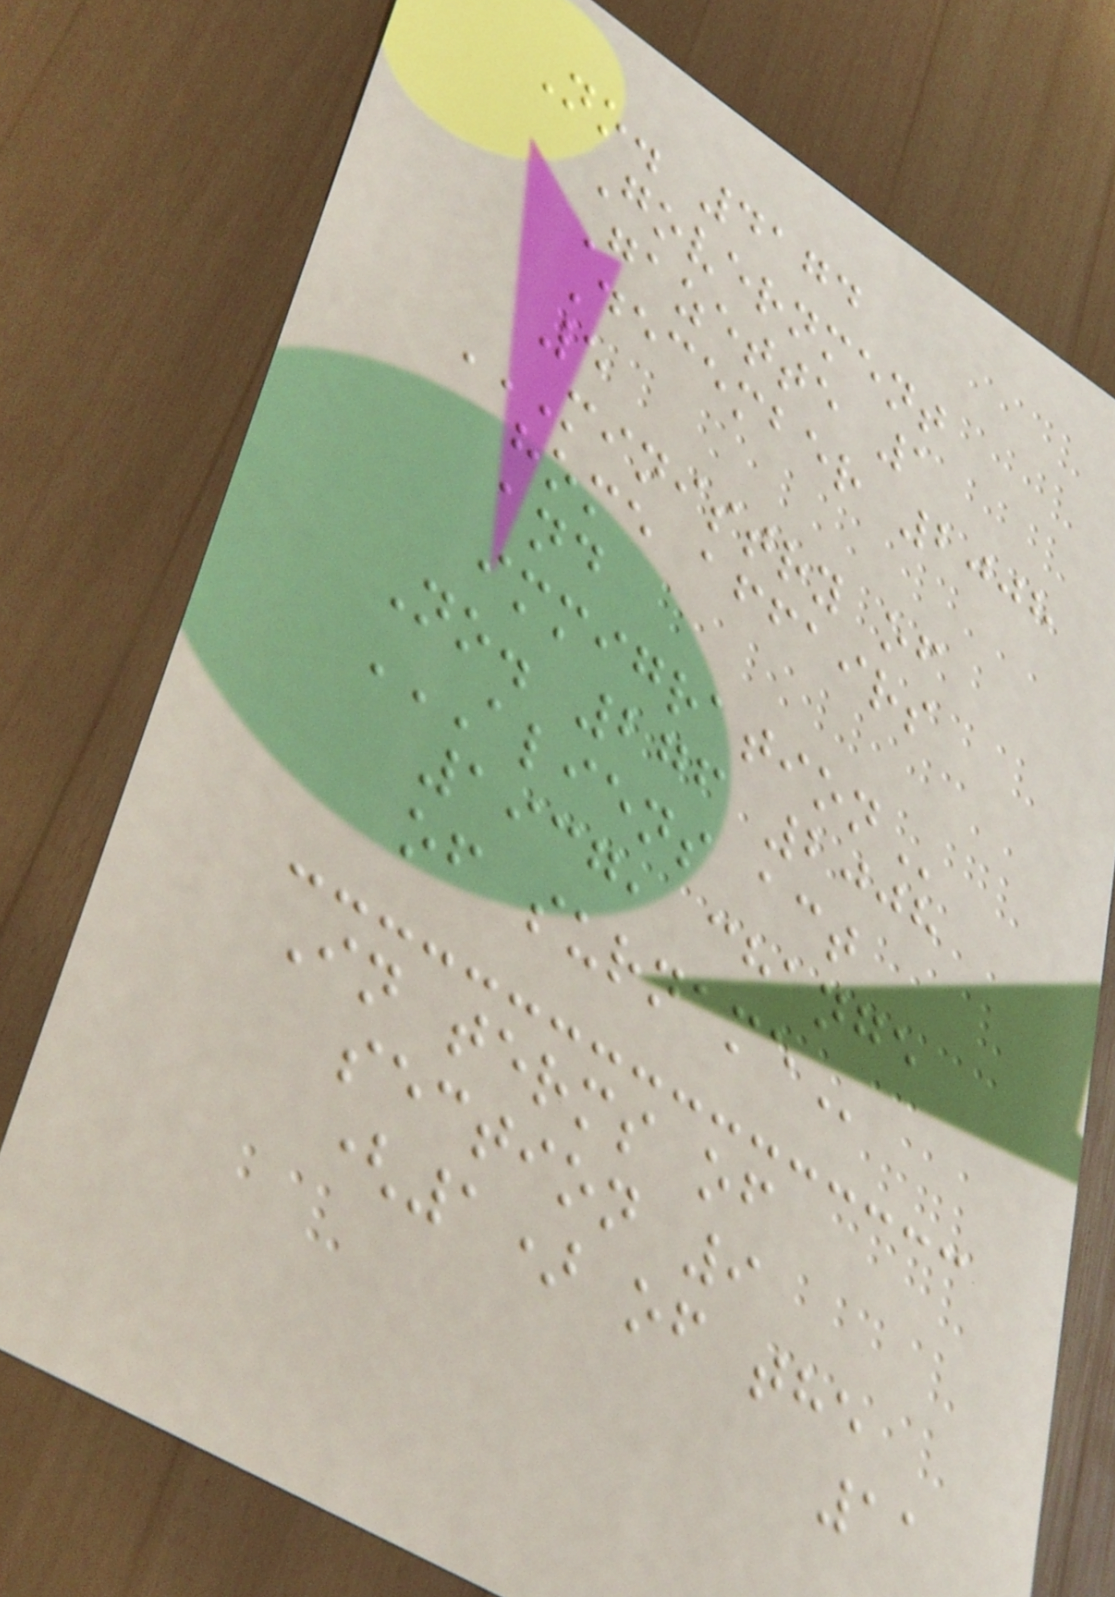No. 4174
Government
Gazette 1
December 2008
5
MINISTRY OF
HOME AFFAIRS
AND
IMMIGRATION
No. 276 2008
ALIENS ACT
1937, CHANGE
OF SURNAME
In terms of
section 9
(1) of the
11
